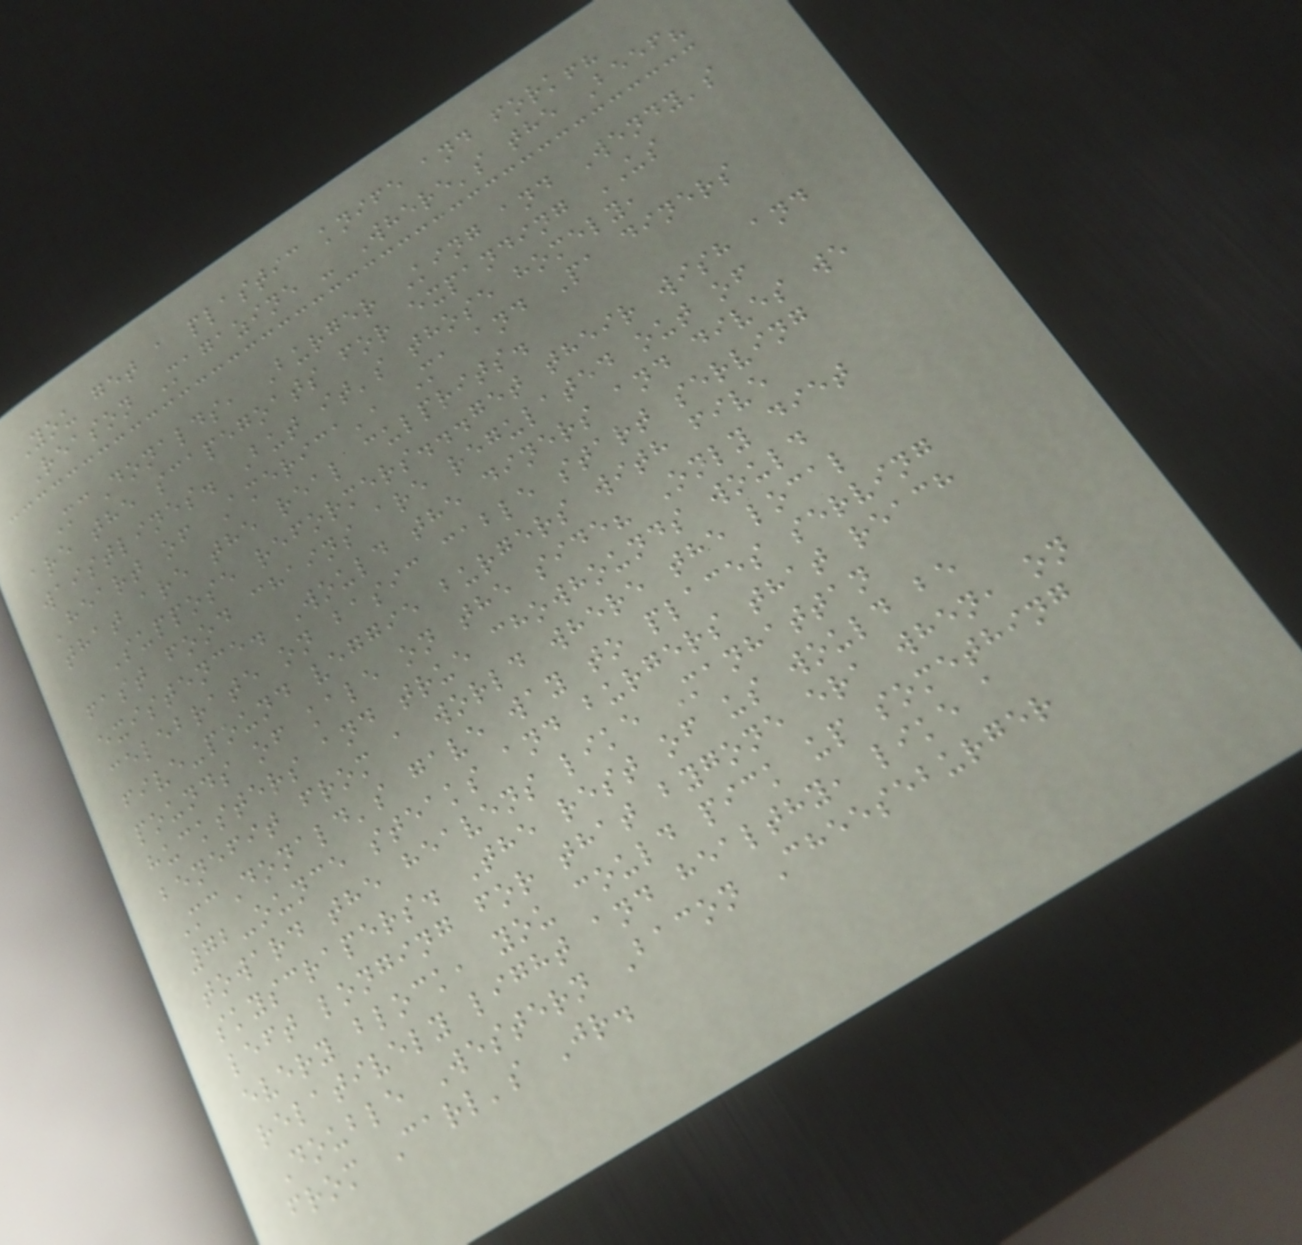You get a plastic knife and fork!?
Reason Magazine - Where's the Beef?
McDonalds, Burger King and Wendy's
are the scapegoats for expanding US
waistlines. But it's those homely,
'heart of America', Ma and Pa diners
that are the real culprits.
Suppose reformers...get their wish and
fast food chains are regulated out of
existence. Would the diners and dives we
celebrate on basic cable start serving
five-pound veggie burgers with five
pounds of kale on the side? Only diet
hucksters and true chowhounds would
benefit from a world where the local
McDonald's gave way to places serving
72-ounce steaks and burgers that reach
toward the heavens like Manhattan
skyscrapers. The rest of us would be
left longing for that bygone era when, on
every block, you could pick up something
relatively light and healthy, like a
Double Western Bacon Cheeseburger
from Carl's Jr.
